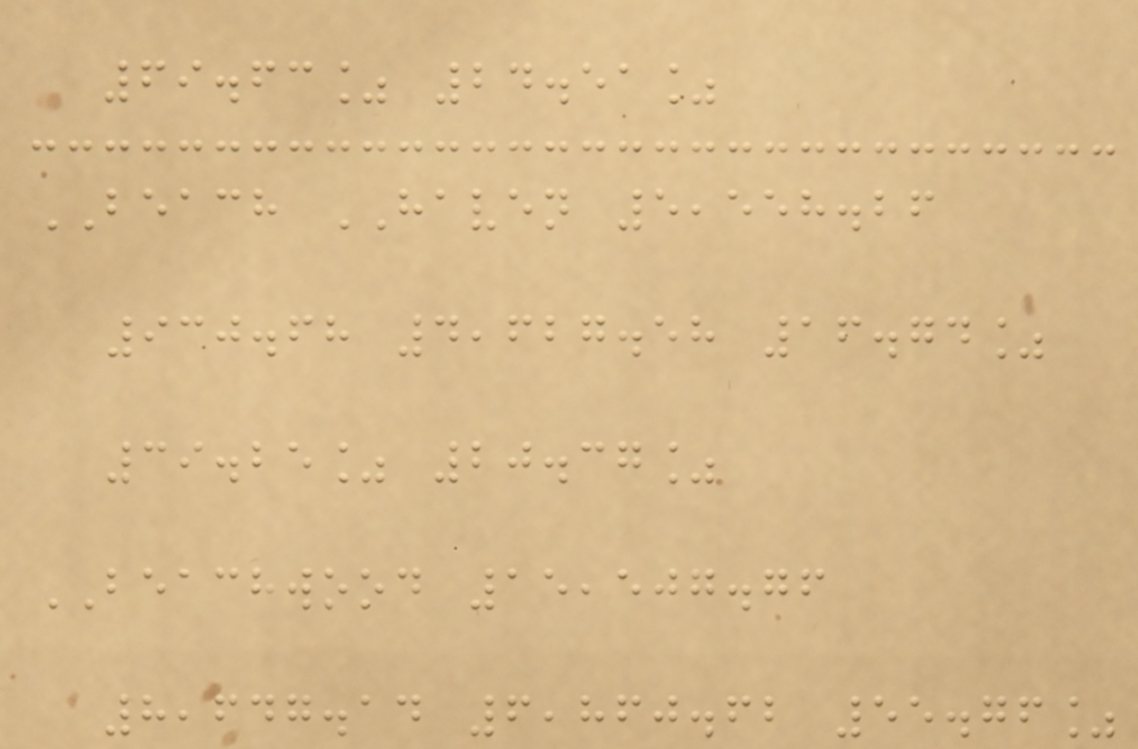69.63% 24.51%
BEACH HAVEN 5,558.26
930.68 4,627.58 16.74%
39.25% 20.37%
BEACHWOOD 15,507.76
8,647.14 6,860.62 55.76%
